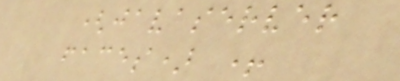(javaserver
faces) +
